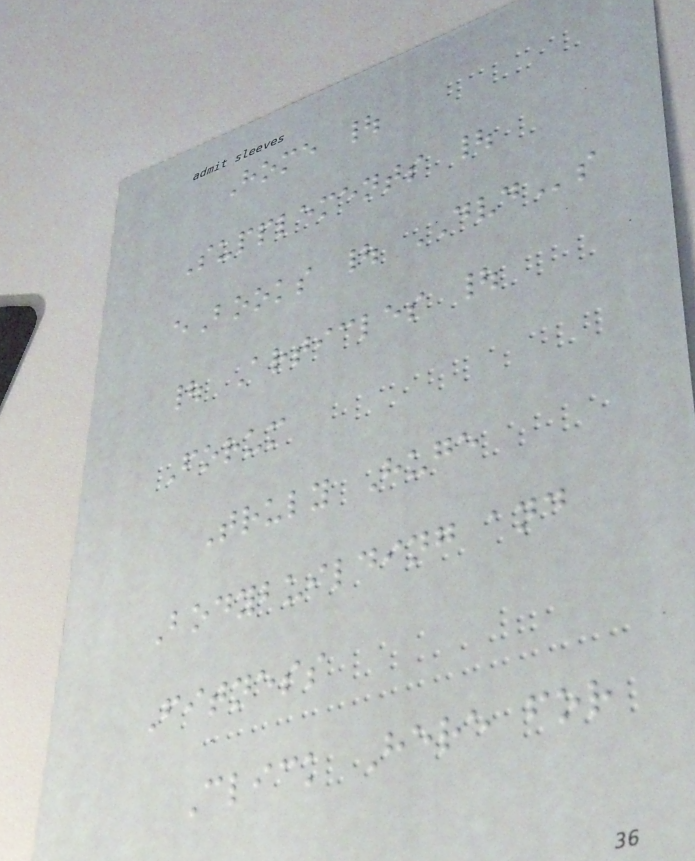Home |
Supplements |
eBooks | DVDs
| Articles |
Forum
Truly Huge
Bodybuilding and
Fitness
Click Here for
